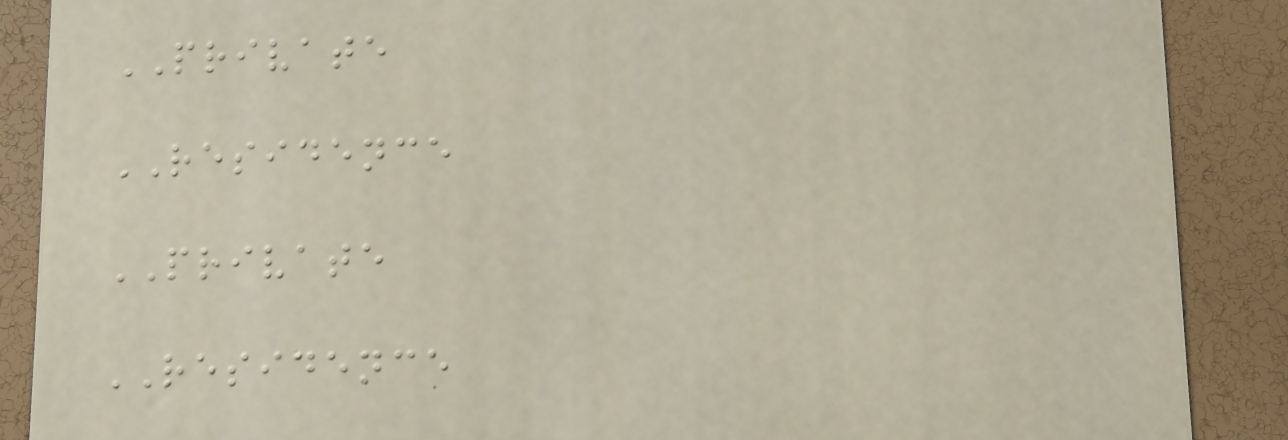PRIVATE
RESIDENCE
PRIVATE
RESIDENCE
